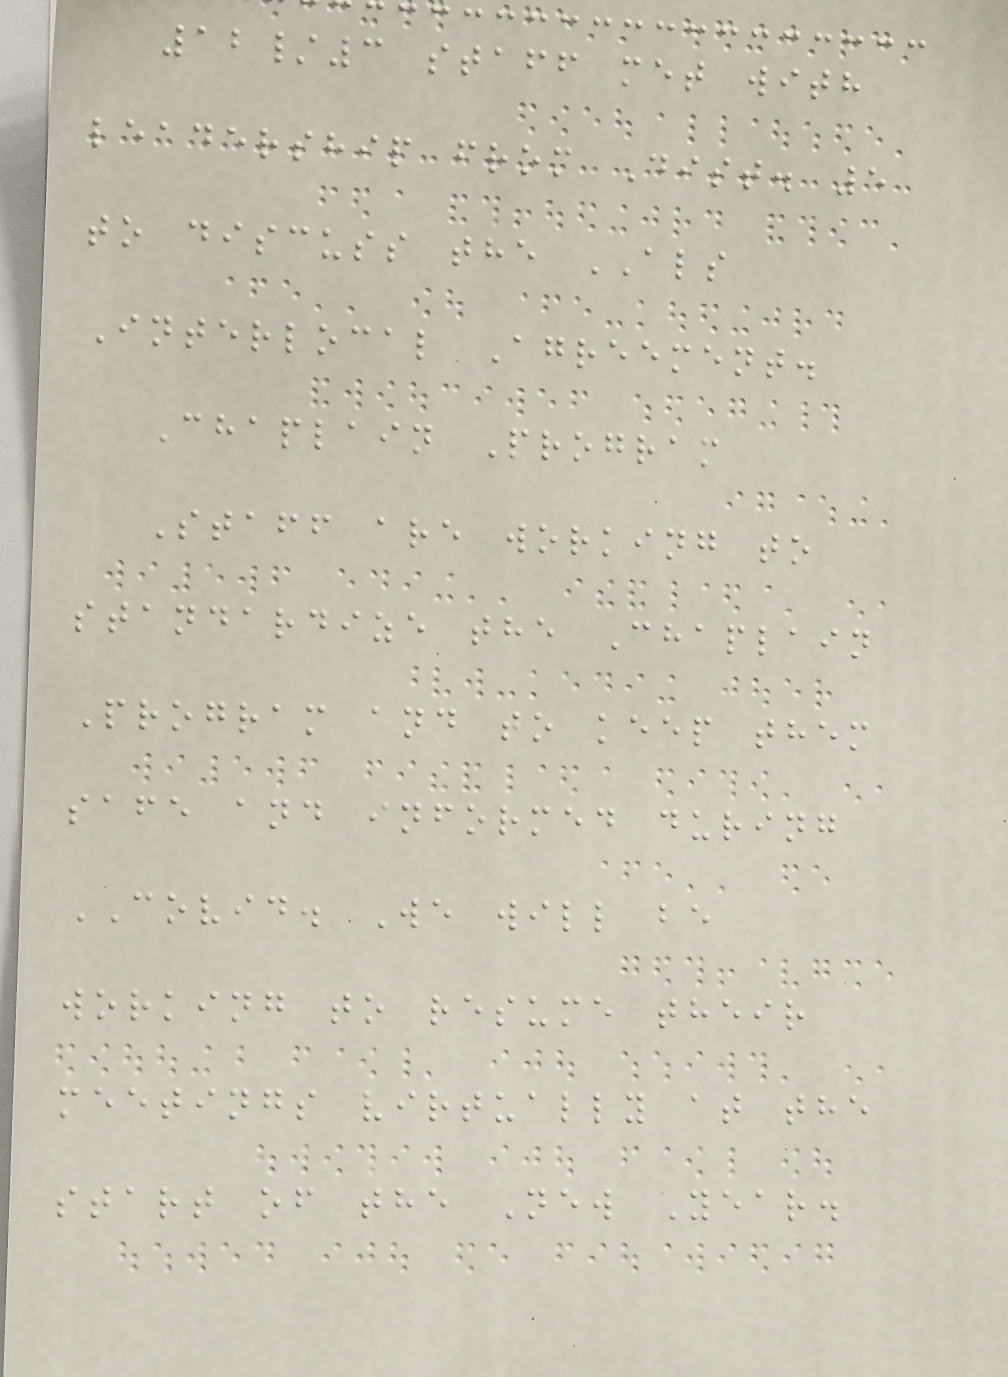12/3 staff met with
leadership from Dist. 5
to discuss the ALS
Interlocal Agreement.
Chaplain Program
Staff are working to
standardize the Chaplain
Program and to keep them
safe and informed during
COVID. We will be
working to resume their
meetings virtually at the
start of the New Year.
